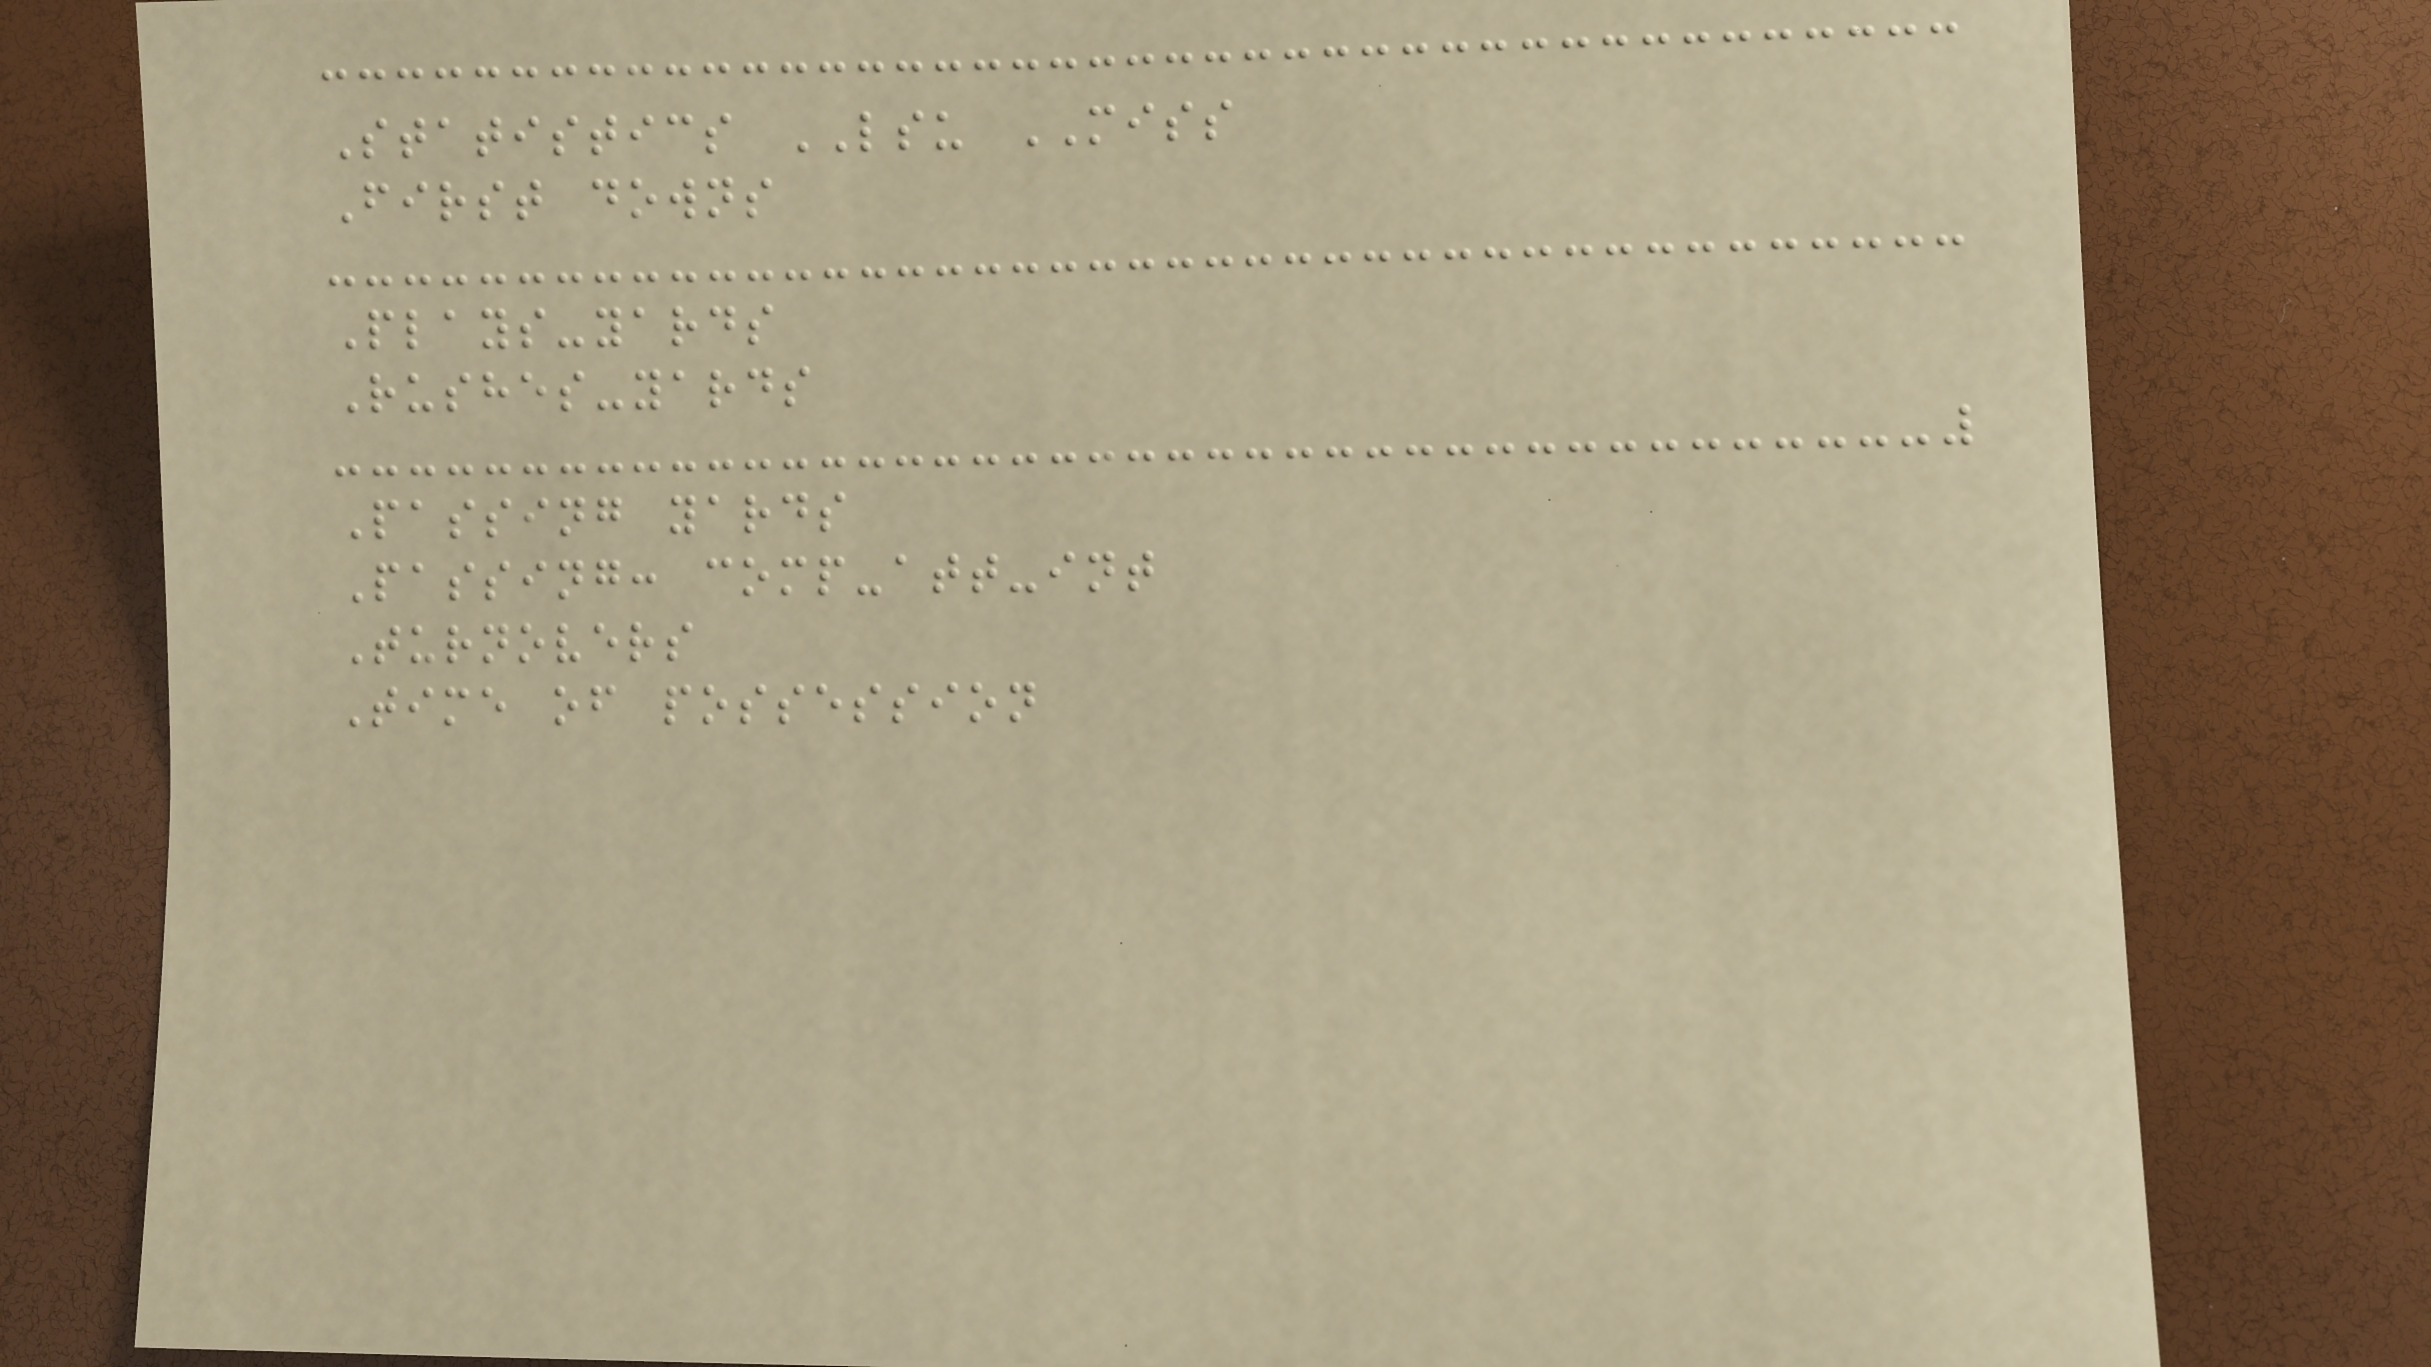Statistics LSU MISS
First downs
Plays-yards
Rushes-yards
Passing yards
Passing: comp-att-int
Turnovers
Time of possession
